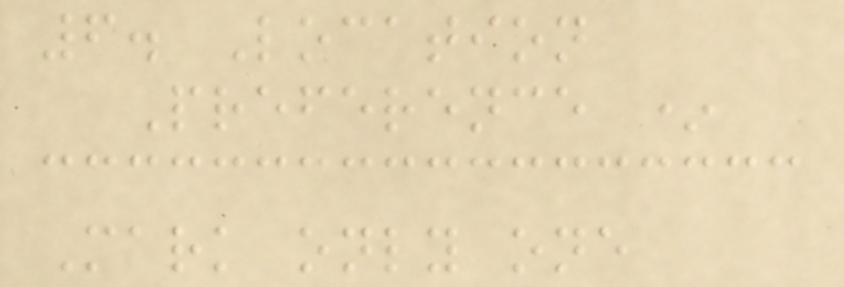6. Location
Preference *
Mark only one
